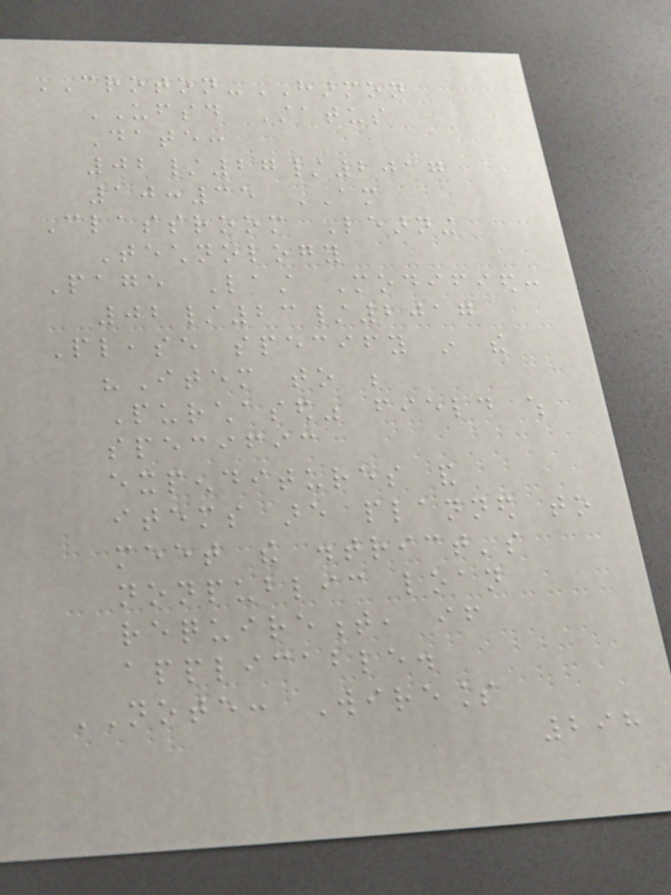CROTON-HARMON
UFSD Status
Date:
02/27/2017
10:35 AM
Classroom Learning
Technology
Page Last Modified:
02/23/2017
Please specify in the
"Item to be
Purchased" field which
specific
expenditures and
items are planned to
meet the district's
nonpublic loan
requirement, if
applicable.
NOTE: Wireless
298
